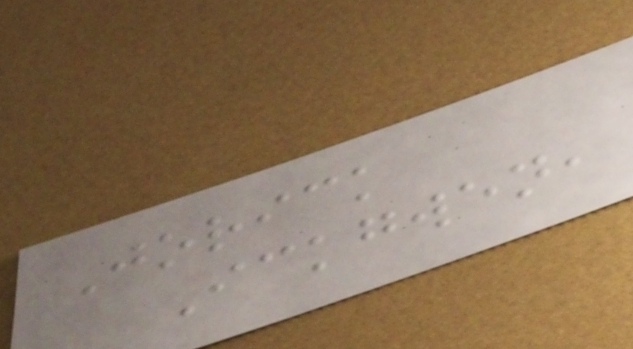Jorick
Ickgwen,
